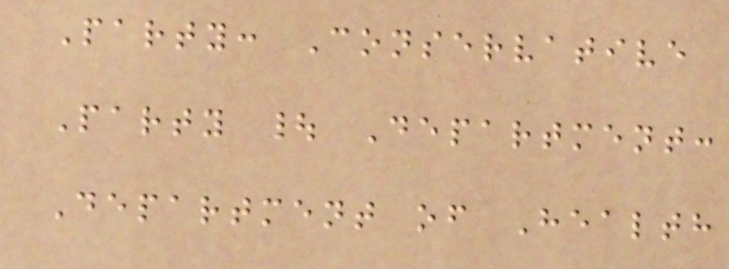Party: Conservative
Party | Department:
Department of Health
